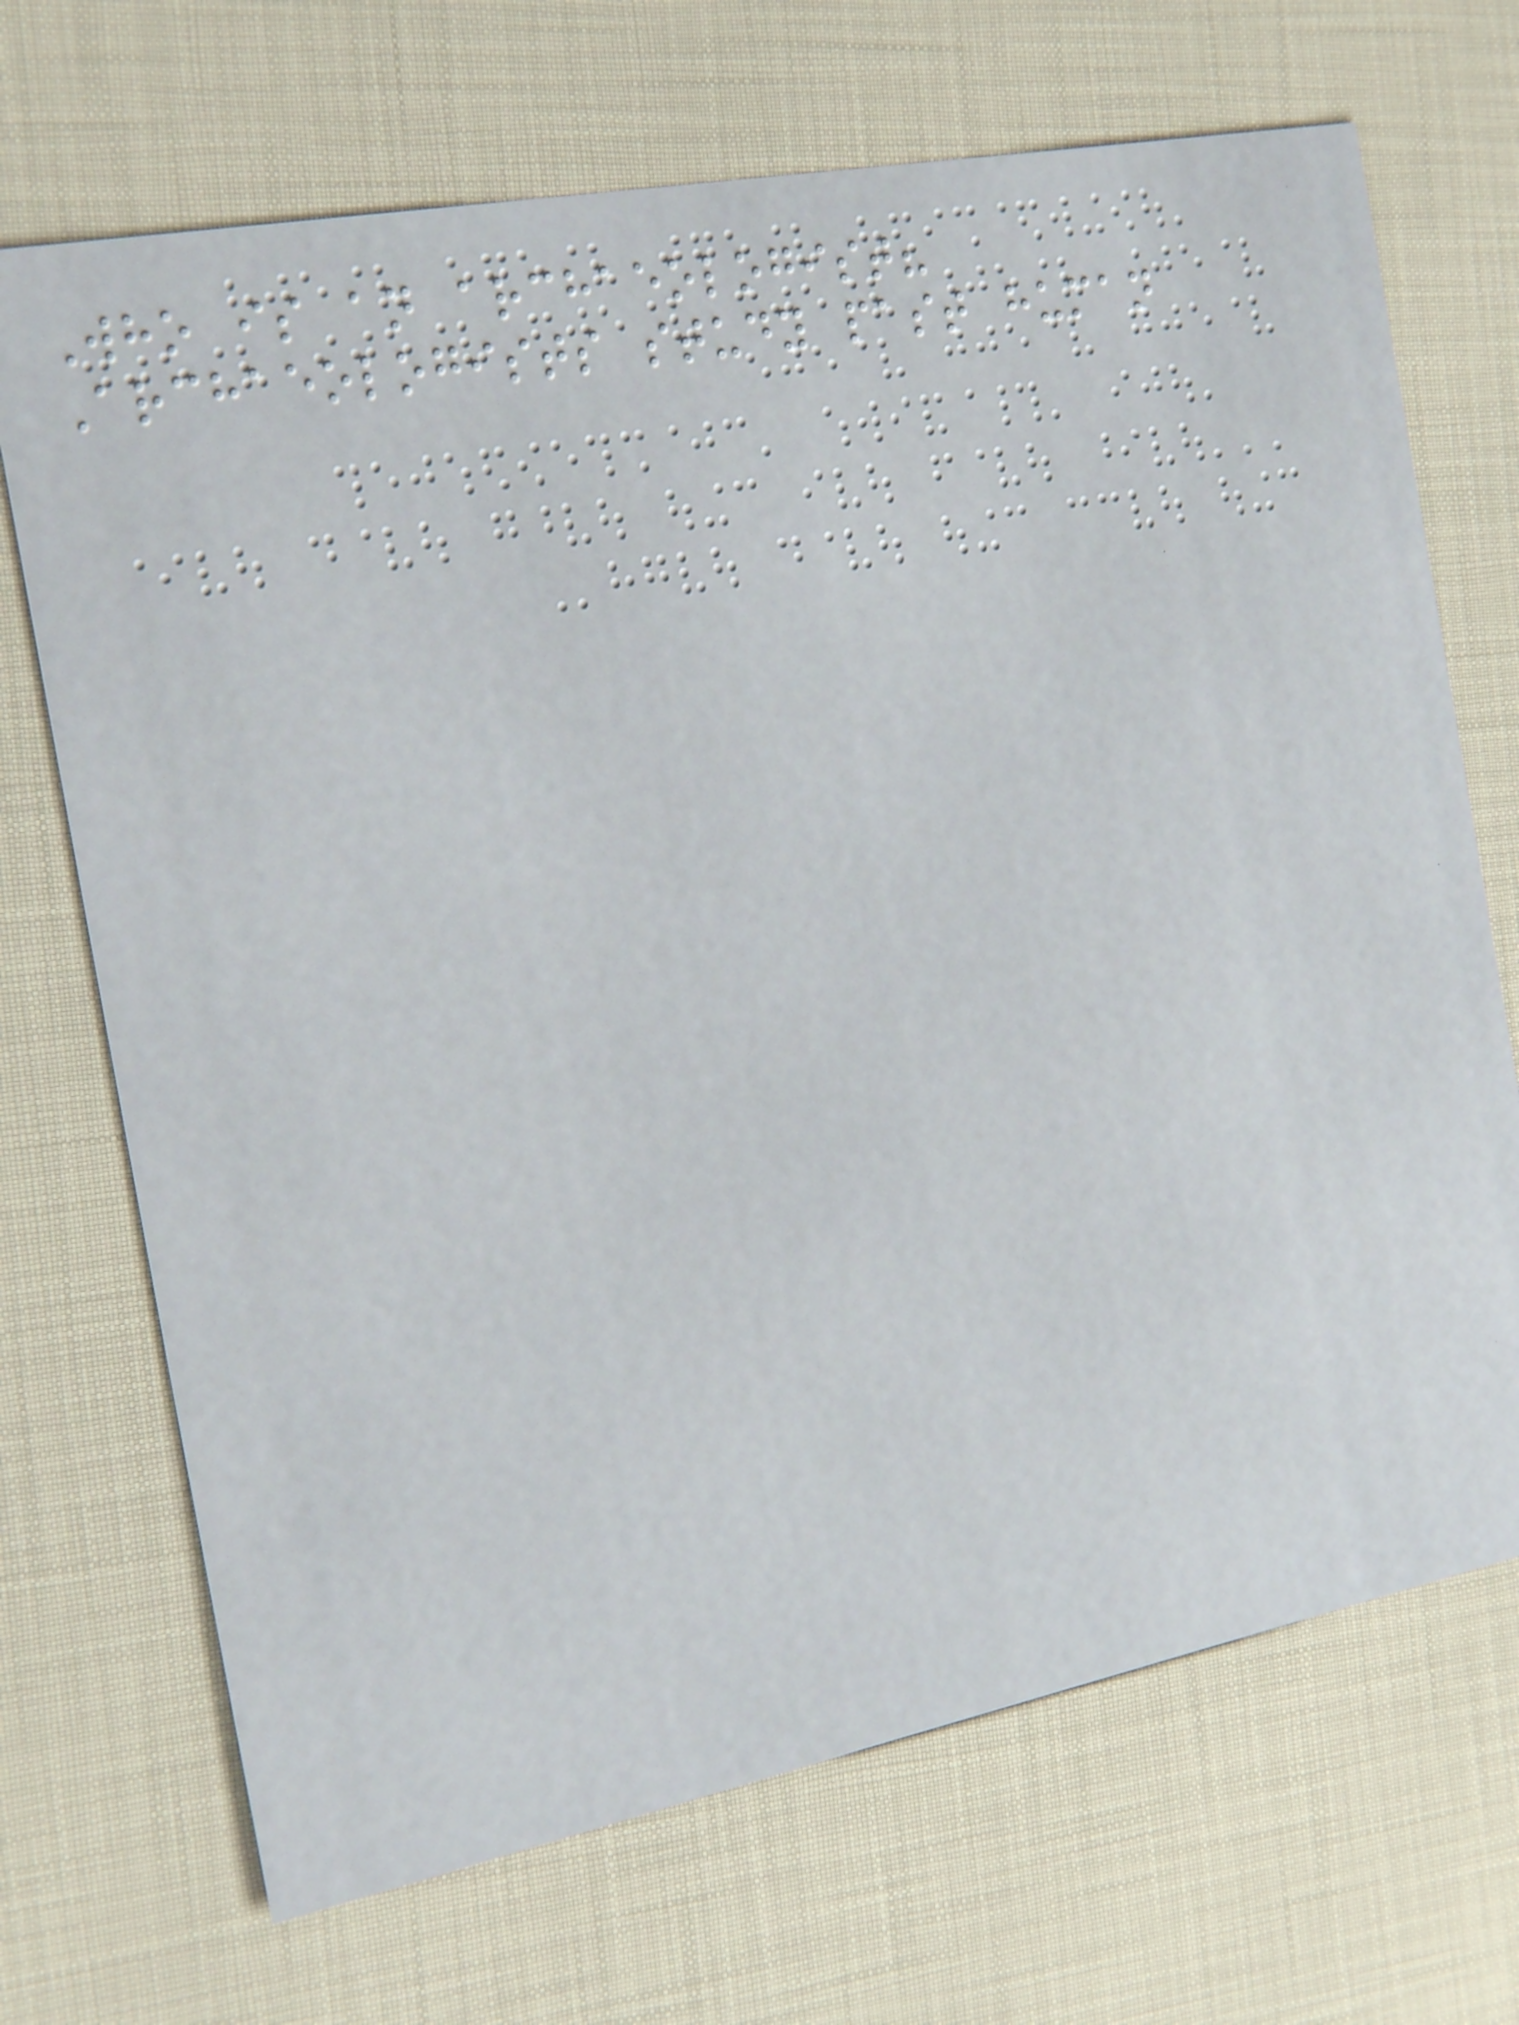Who is an archaeologist?
Archaeologists study past human
